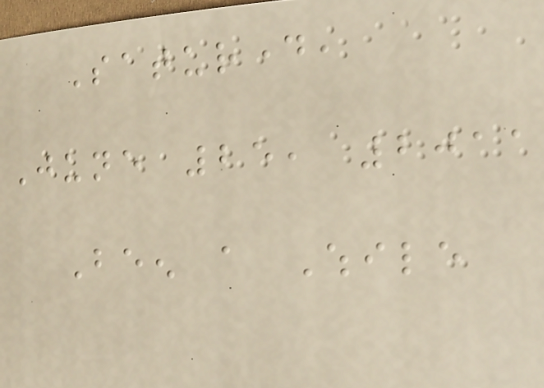Saturday,
June 25, 2011
Been a While
